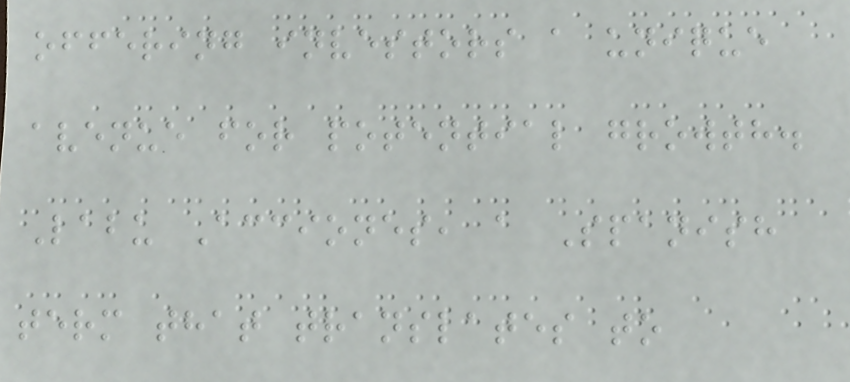offering investors a unique
avenue for potential growth.
Labu Acciones, a Spanish
term that translates to
